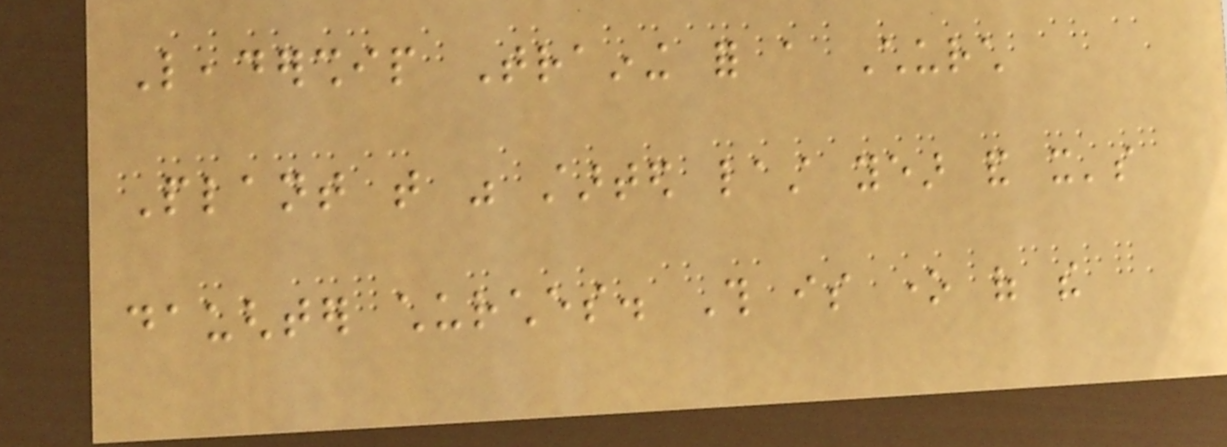Leadership Training for a Church
Plant that was started last year and it's
daughter churches. This is one of the
